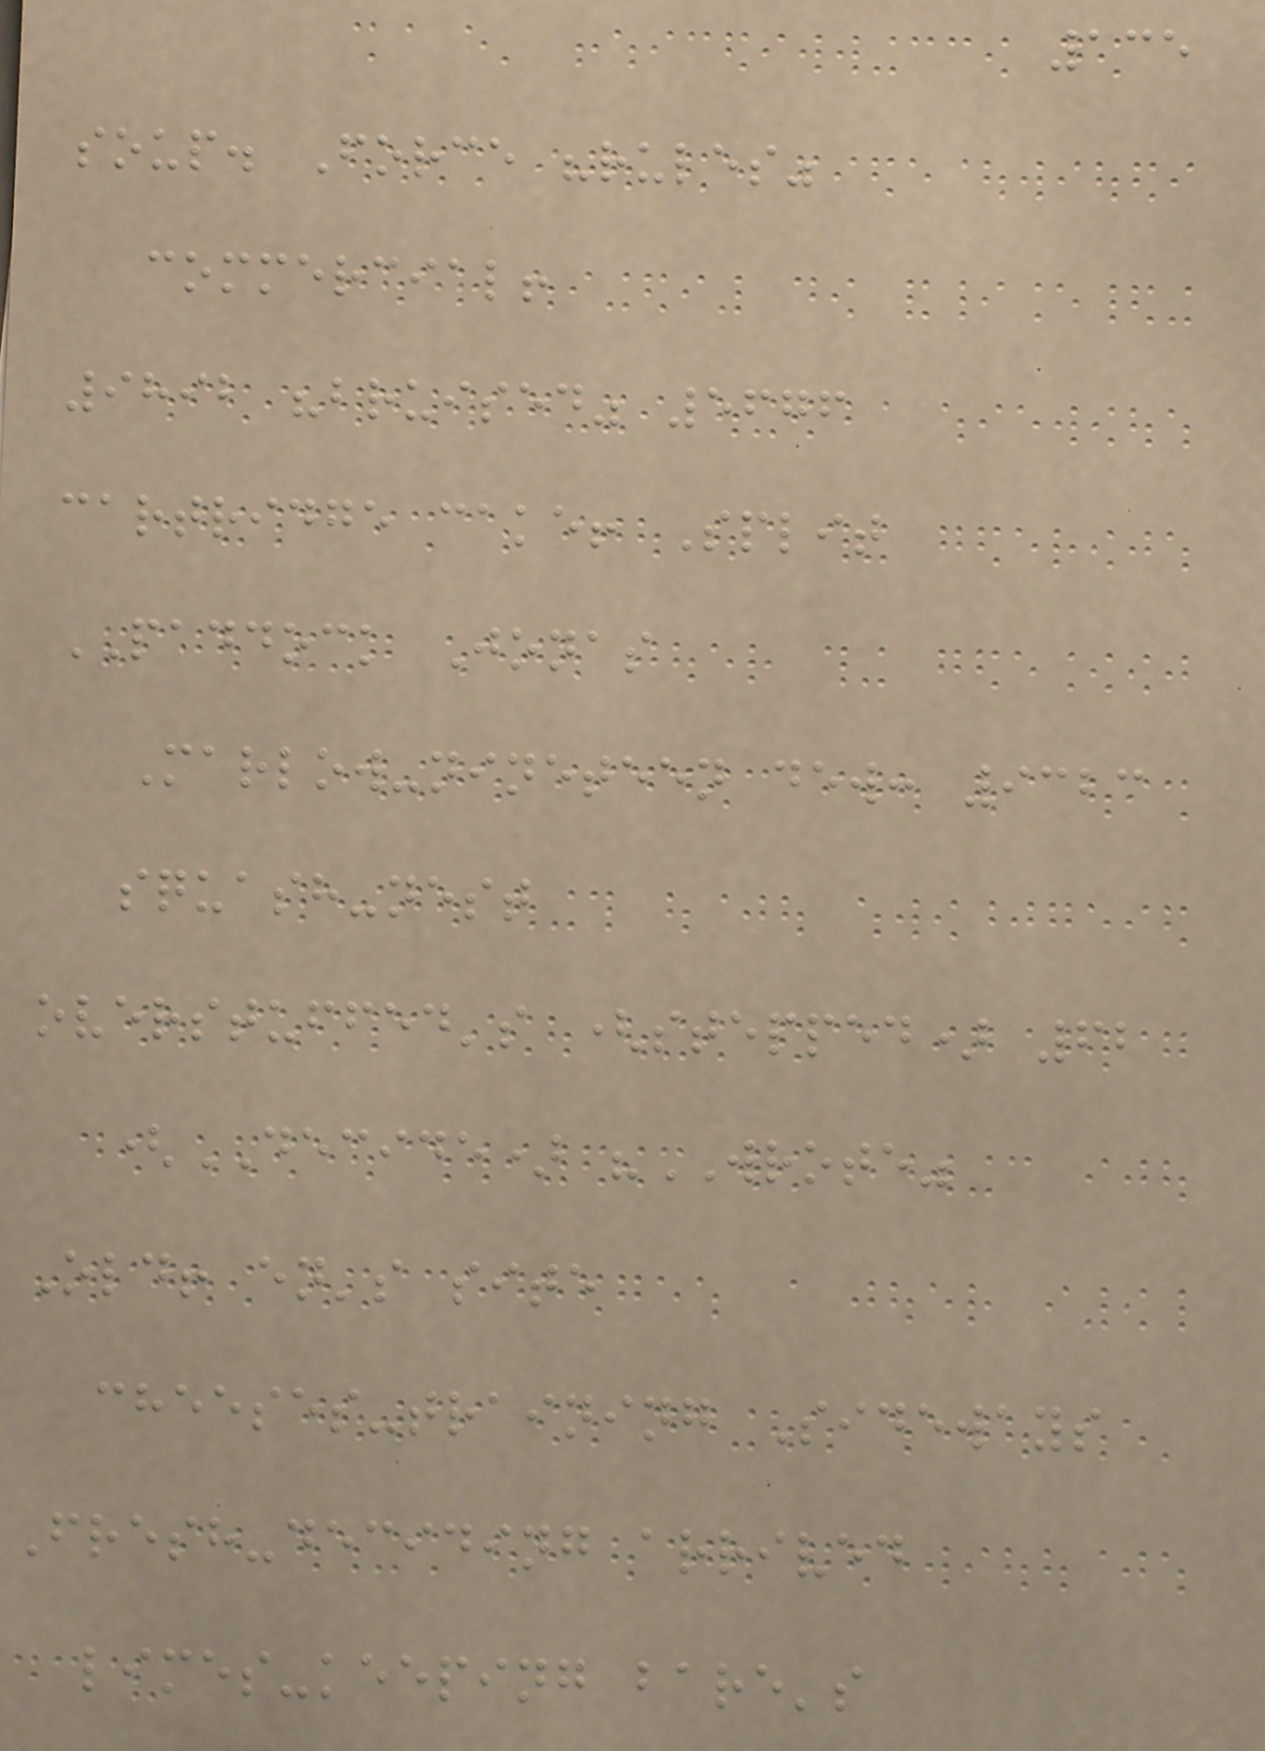135
soup. Force "rules"
commercial!
9892 "bruised" 5676
cartridge cake! Split
PADDOCK Jonas
Marlow-nineteen dew: 9323
squash-nest
overstuffed's (stepped) 62
(DECIDE) "WROTE"
Old! en's site
cheeses-training Sideways
Fresh-deciding arrived
limes-keeping bare's
